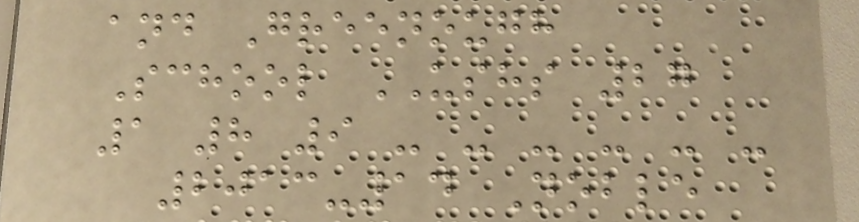and Greenough
School USHS 27
1 8 9 - - - - - -
2013-14 Noble
